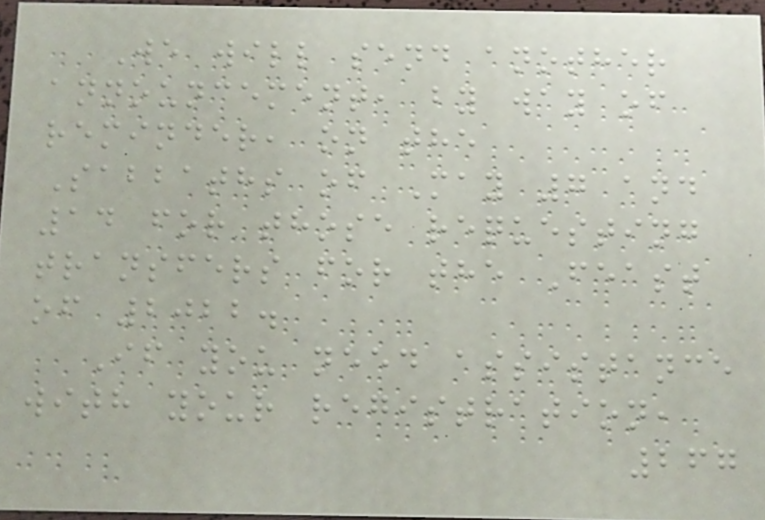We will send another
announcement, by way of
reminder, on the
Sabbaths of May 7 and
14 for those requesting
transfers for the Feast
of 2022.
If you need assistance
with your registration,
267
